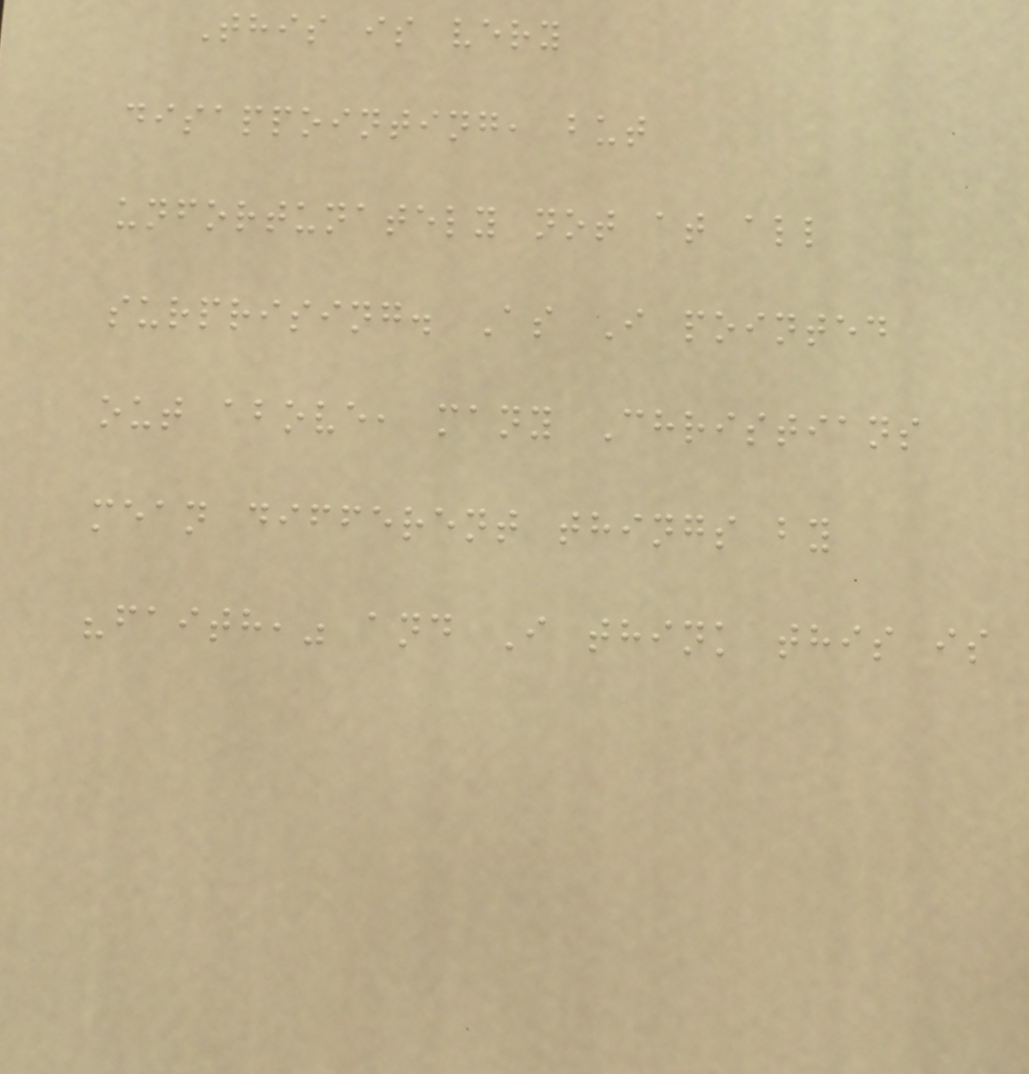This is very
disappointing, but
unfortunately not at all
surprising. As I pointed
out above, many Christians
mean different things by
"faith," and I think this is
